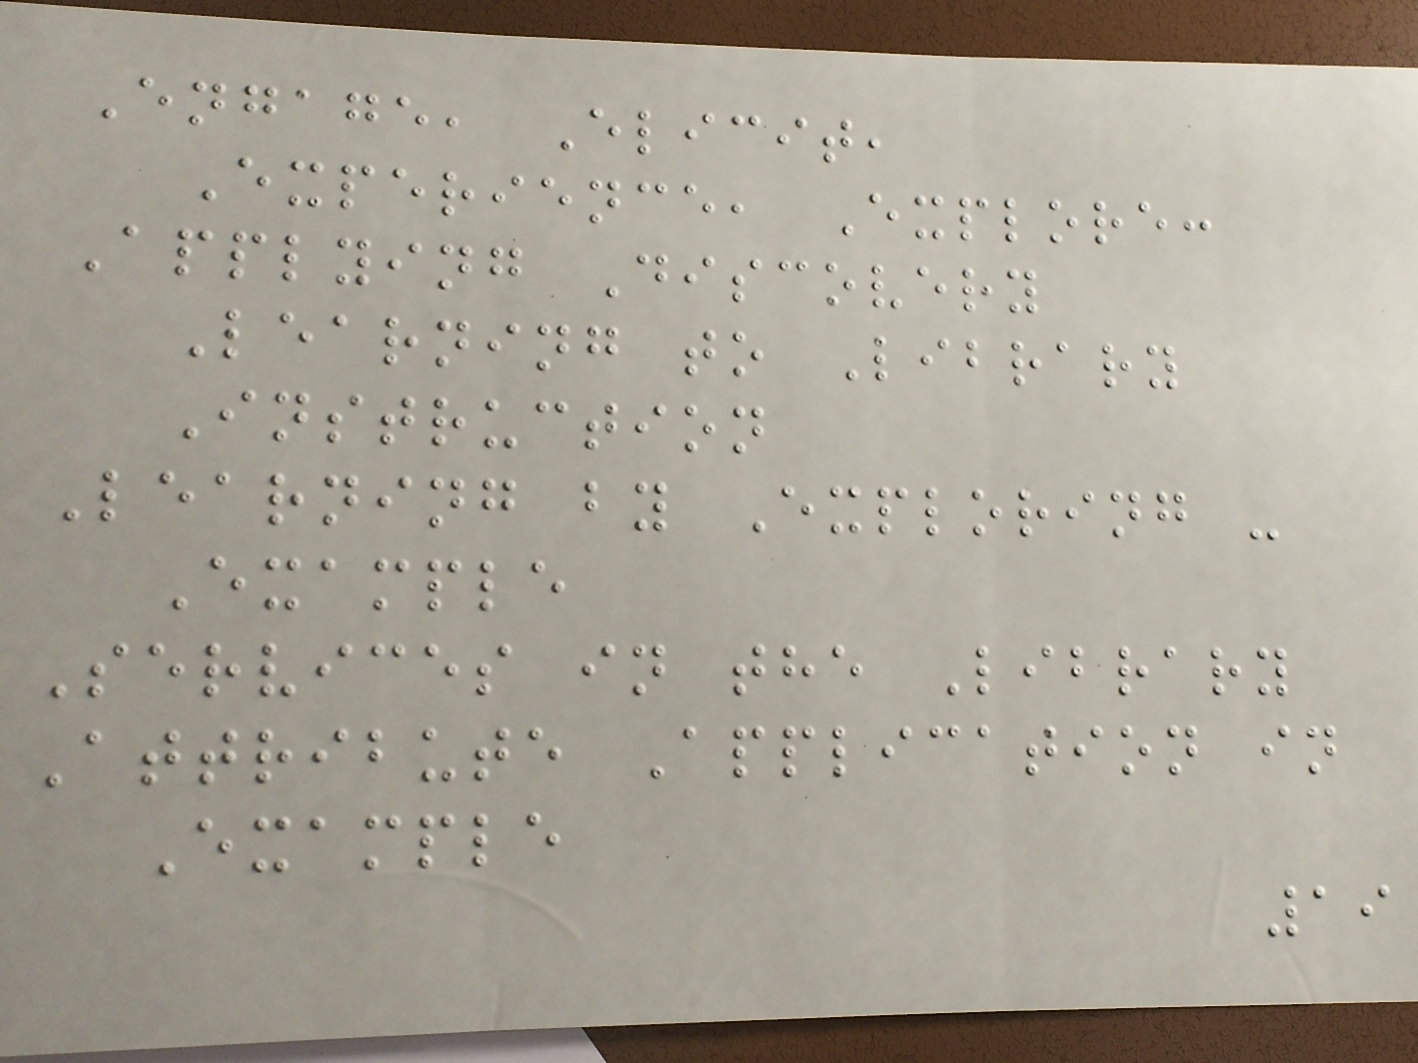Engage, Elicit,
Experience, Explore:
Applying Discovery
Learning to Library
Instruction
Learning by Exploring -
Example
Services in the Library
Attribute Application in
Example
19
